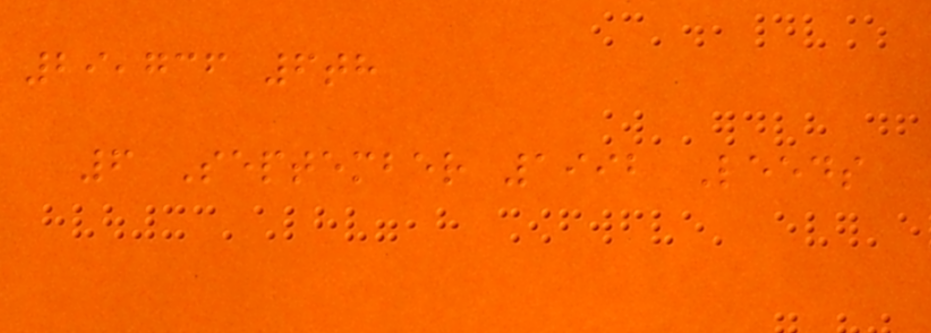29,736 6th
6 September 1992 Leeds
